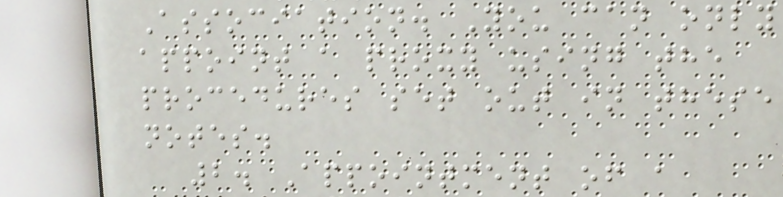Association. You can only
appoint a proxy using the
procedures set out in these
notes.
2. Appointment of a
